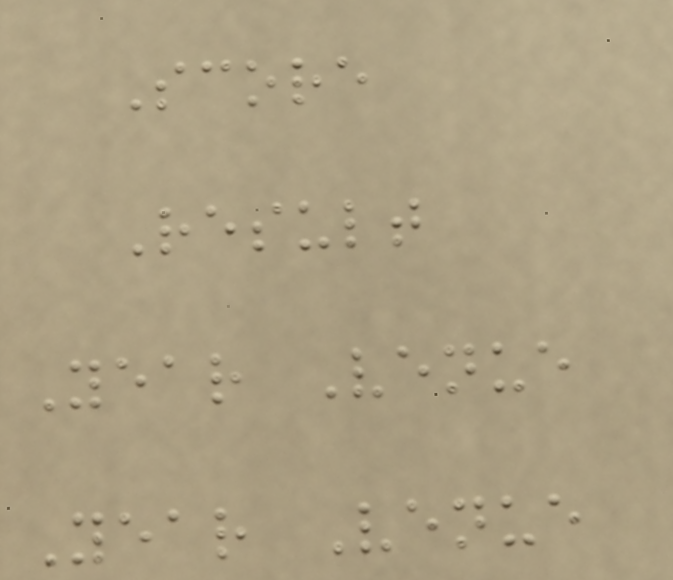Score
Result
Year Venue
Year Venue
